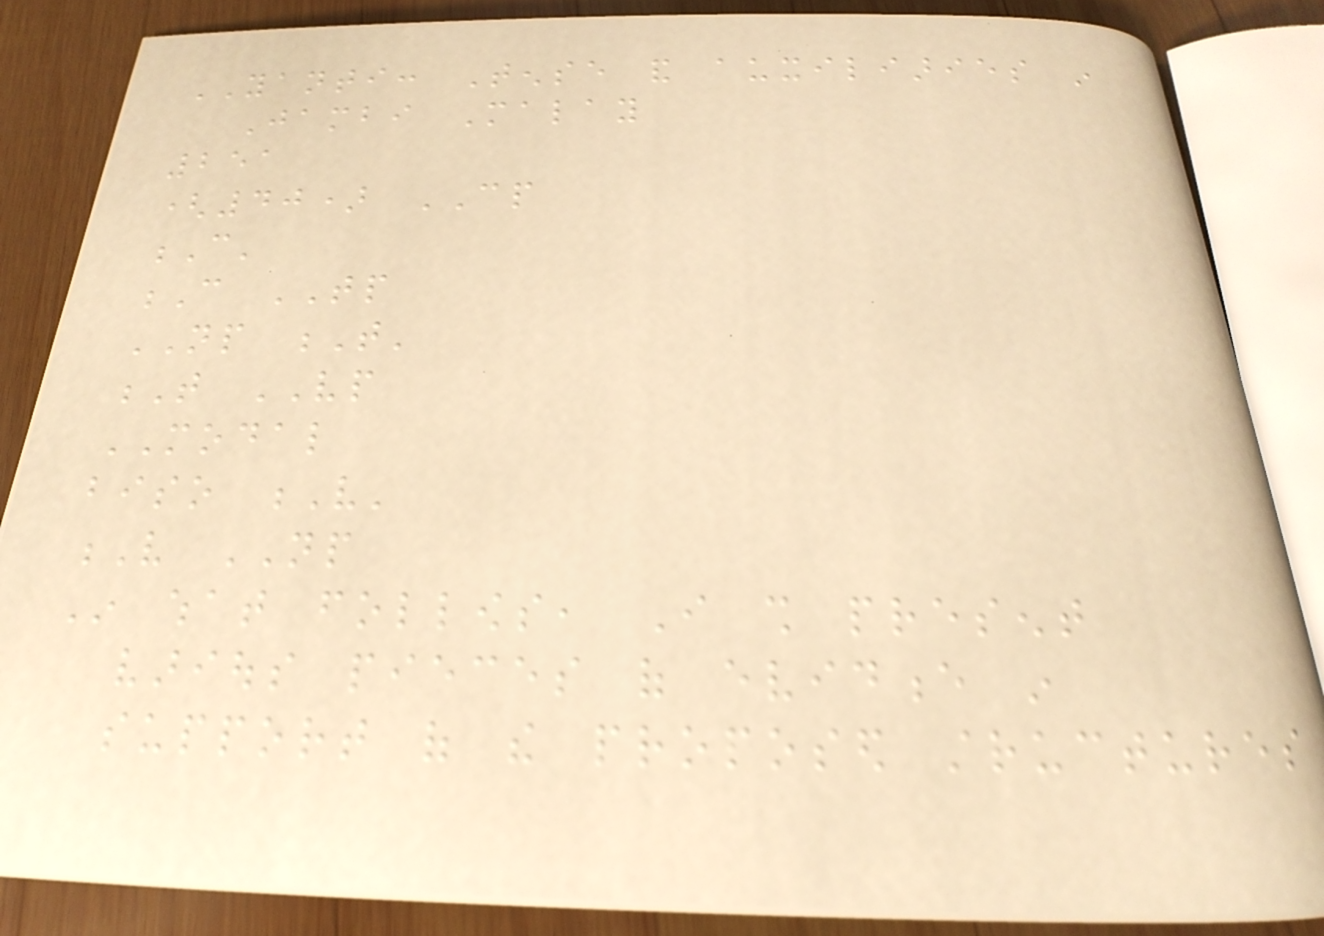YANTI: Tense and auxiliaries in
Jambi Malay
251
(40) CP
C'
C TP
NP T'
T VP
MODAL
biso V'
V NP
In what follows, I shall present
various pieces of evidence in
support of the proposed structures
